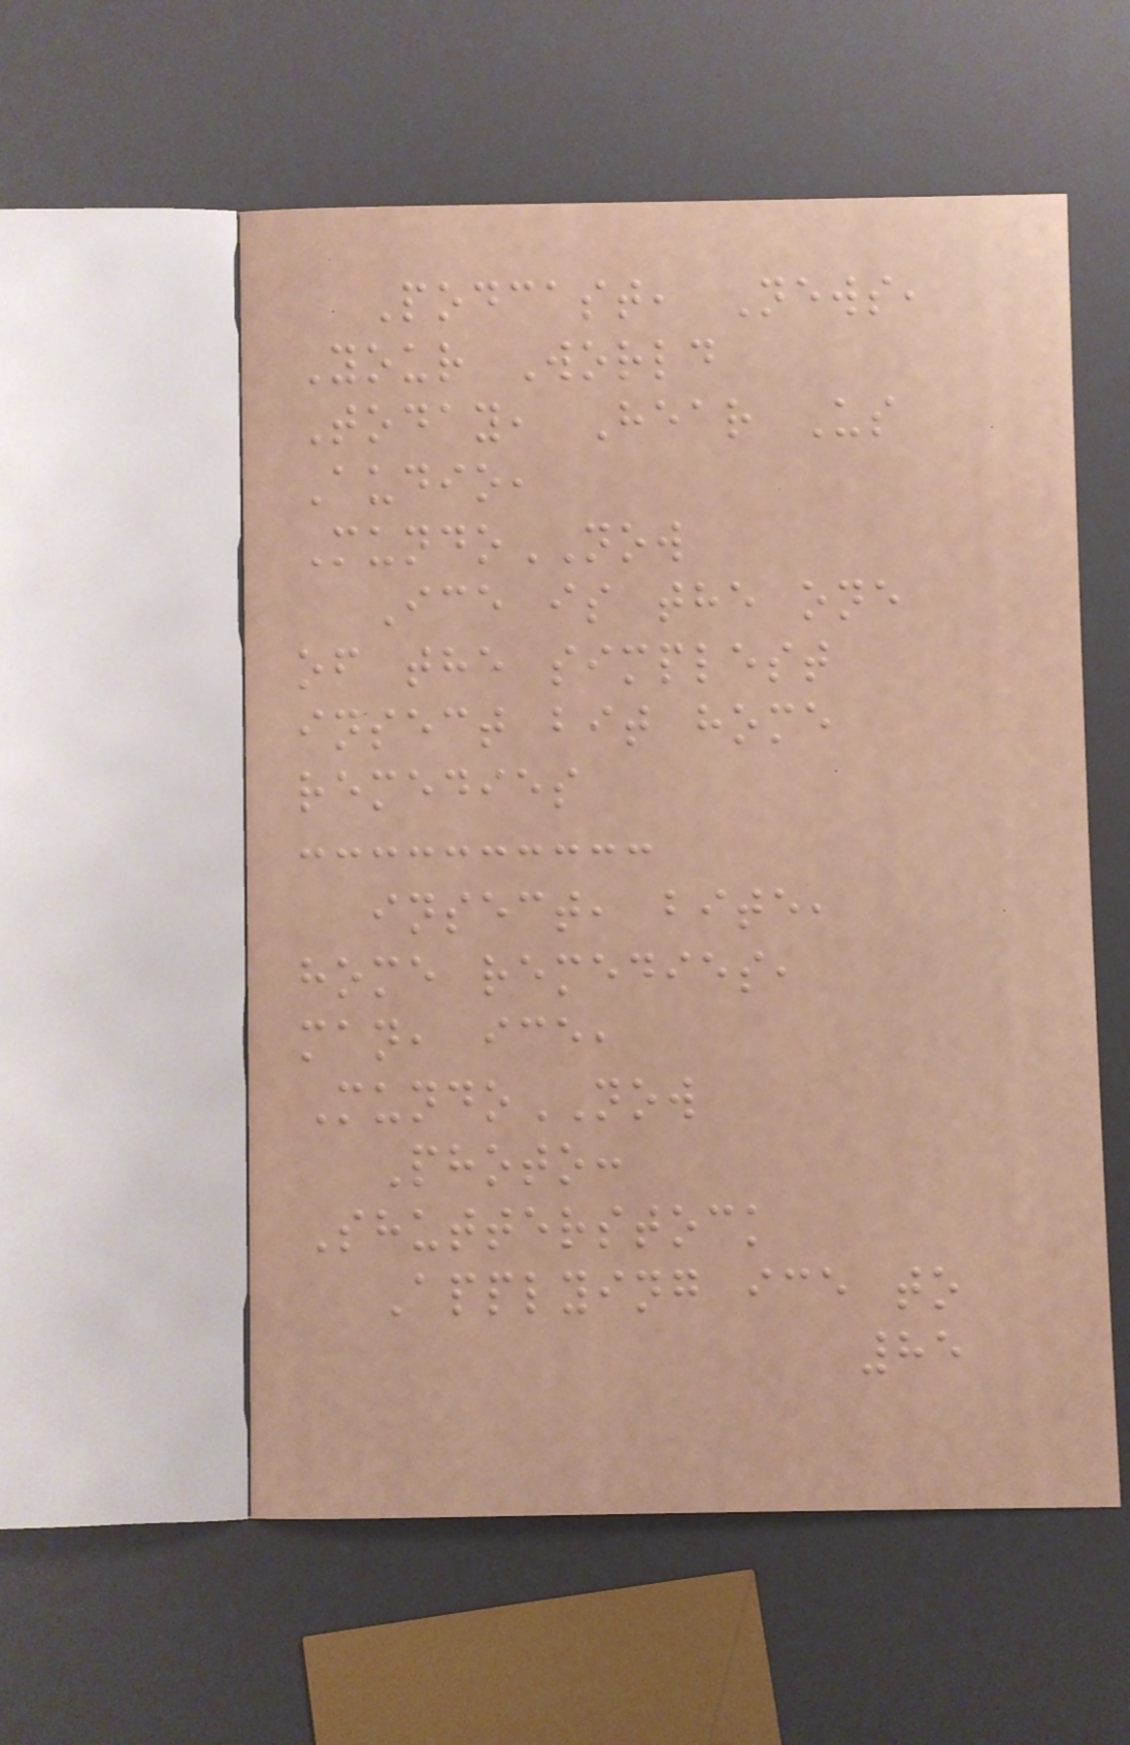Podcast, News,
Your World
Today, Hear Us
Audio,
MundoNOW
Ice is the one
of the simplest
insect bit home
remedies
insect, bite,
home remedies,
man, ice,
MundoNOW
Photo:
Shutterstock
Applying ice to
85
